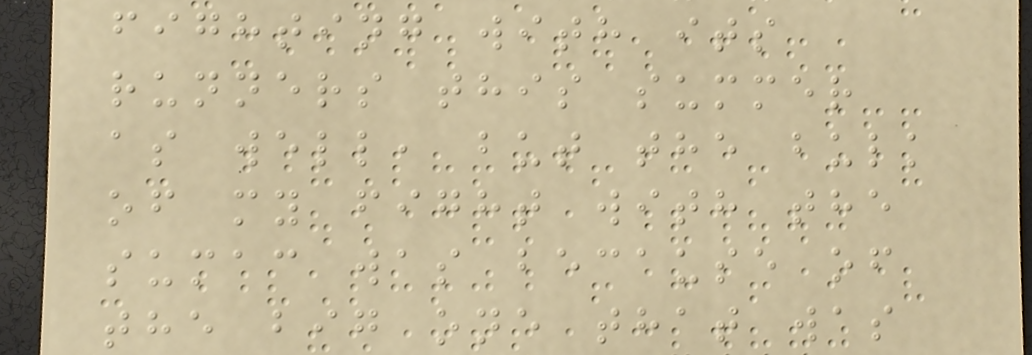fighting with its
runners this summer
as well, but the bulk
of my fight with the
sumac was because of
the big one that was
